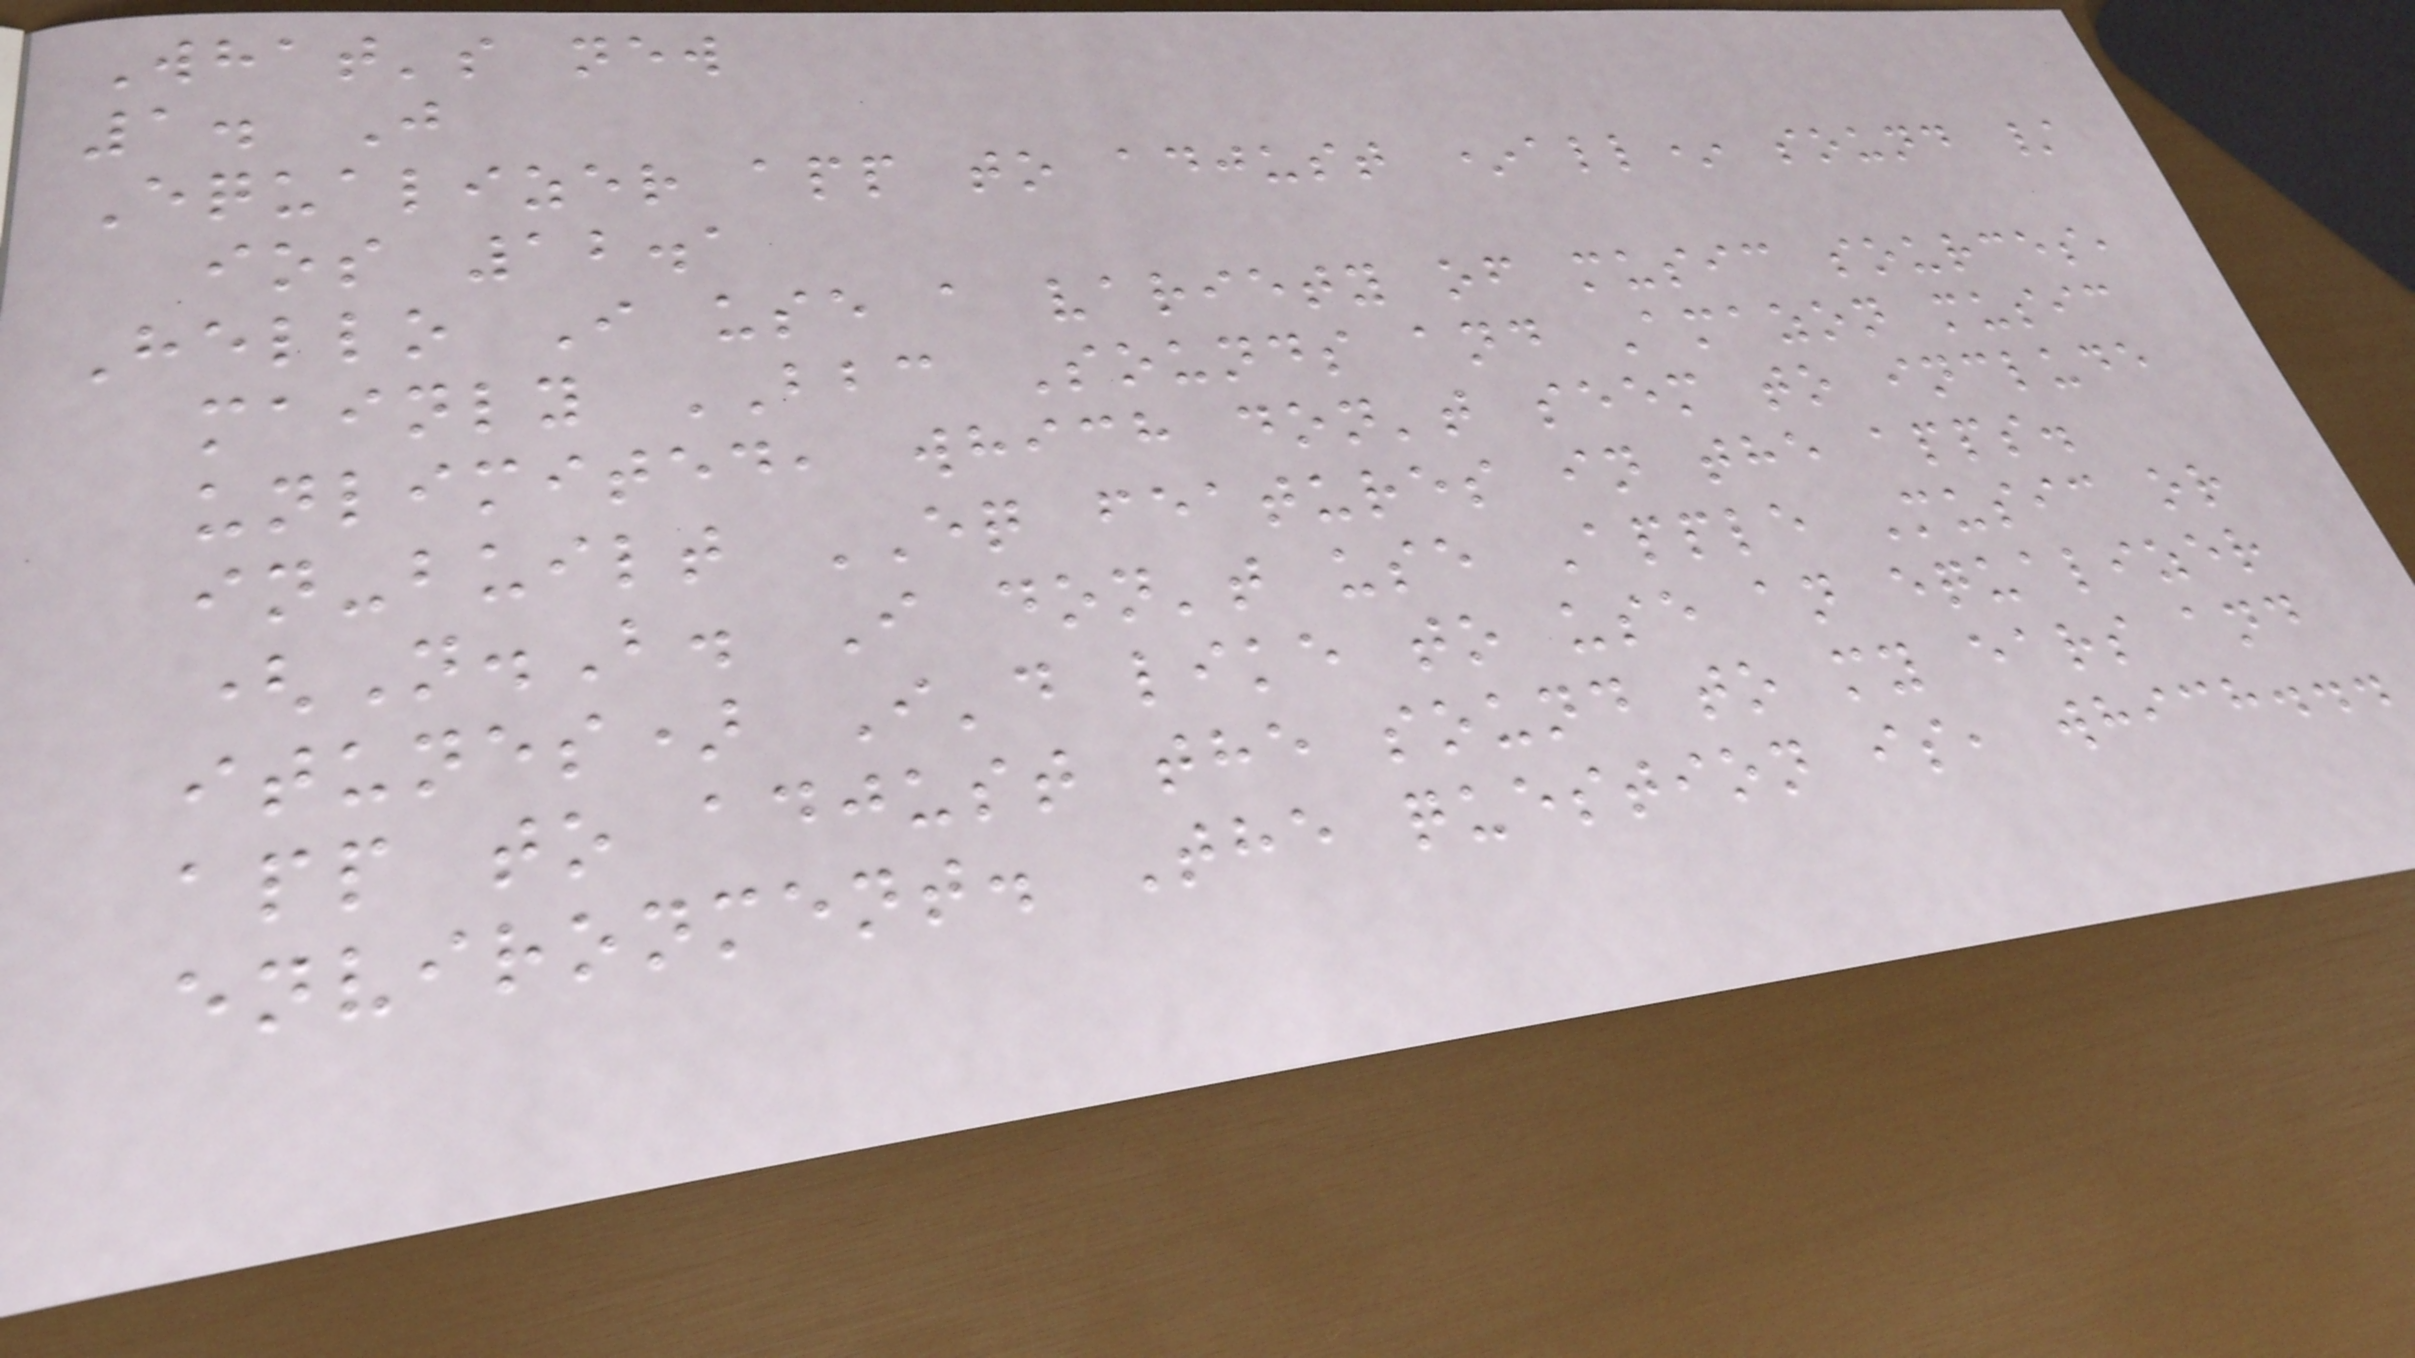What's new
1. J
Equalizer app to adjust *all* sound /
ios 12.1
Hello I use a variety of music sources,
mainly BBC Sounds and Amazon music
unlimited, which don't seem to include
in-built EQ features in the apps.
(N.B. I don't use Apple Music or
itunes) I'd like to use an equalizer
app to adjust the sound to my ears and
environment. The question is, which...
